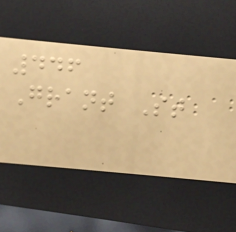446
Grant St
